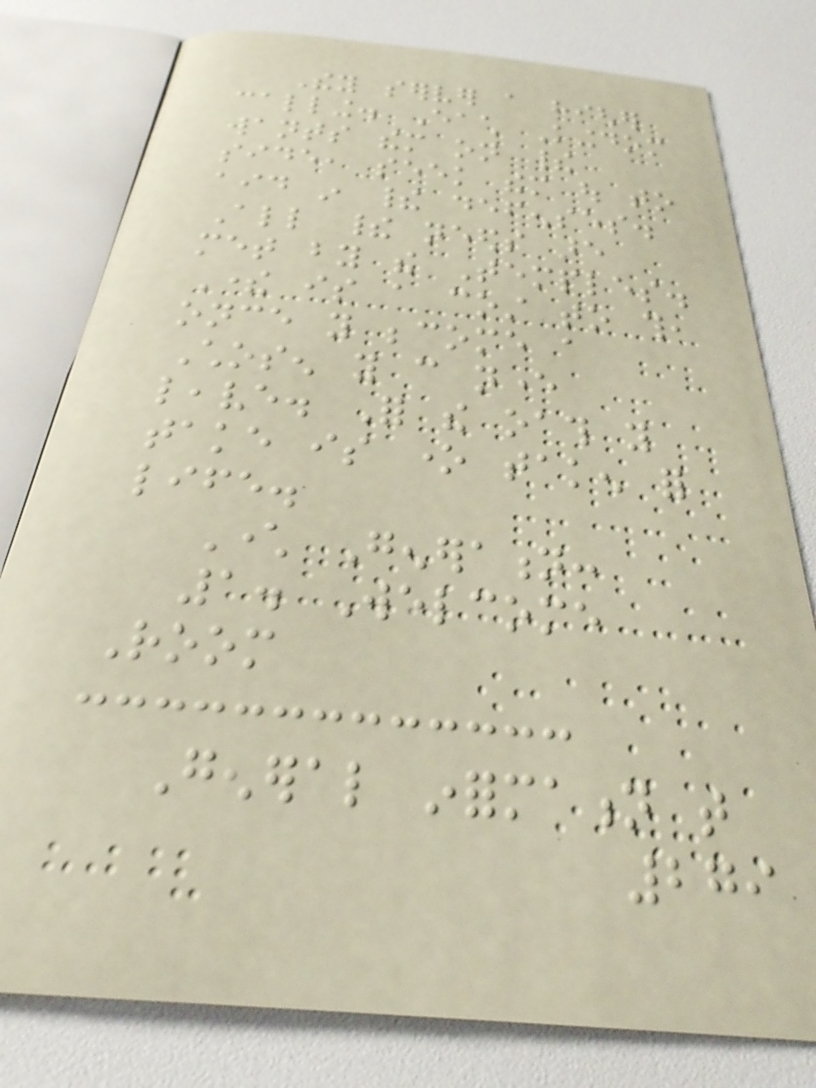They server a higher
calling. Each Kingdom
wants them on their
side, seek them out to
aid in their defenses.
All their needs are
met by the Temples.
There is a cost to this,
once you become a
Chosen you can never
leave. For the oath you
take is one taken for
life.
Character Generation:
1. Welcome
Room
General information that
279
